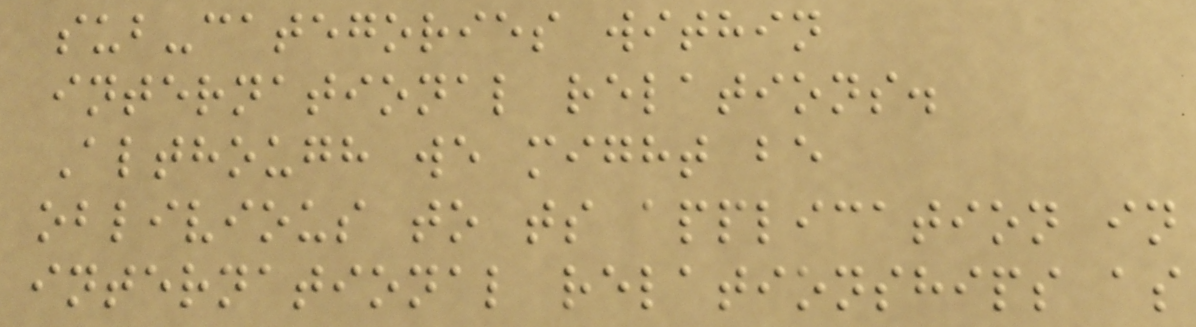sub-categories within
international relations.
Although we might be
oblivious to ts application in
international relationships as
